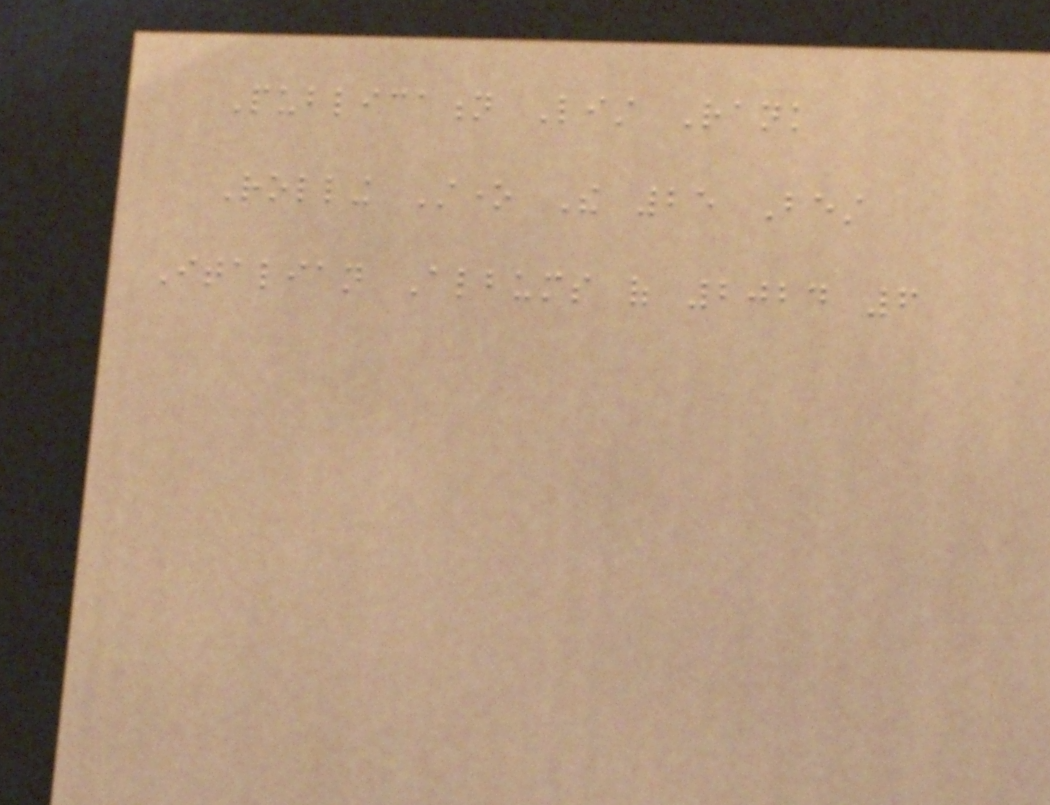Publication List Rank
Rolling Stone The 25 Best
Italian Albums of 2024 6
